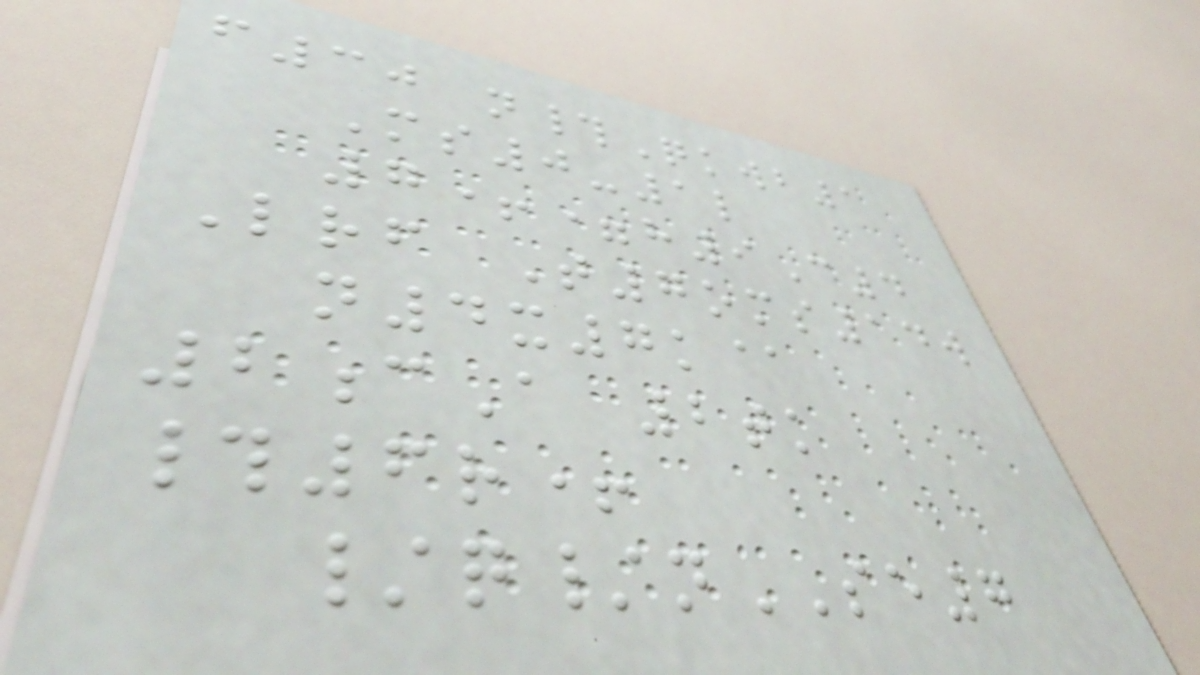f30 n#Qkwb1
Ms0-1l
7+=h9C4
Lrf T7oms14w
n4x7k@
2cA 2tk
#6r+
/q/nSE7
